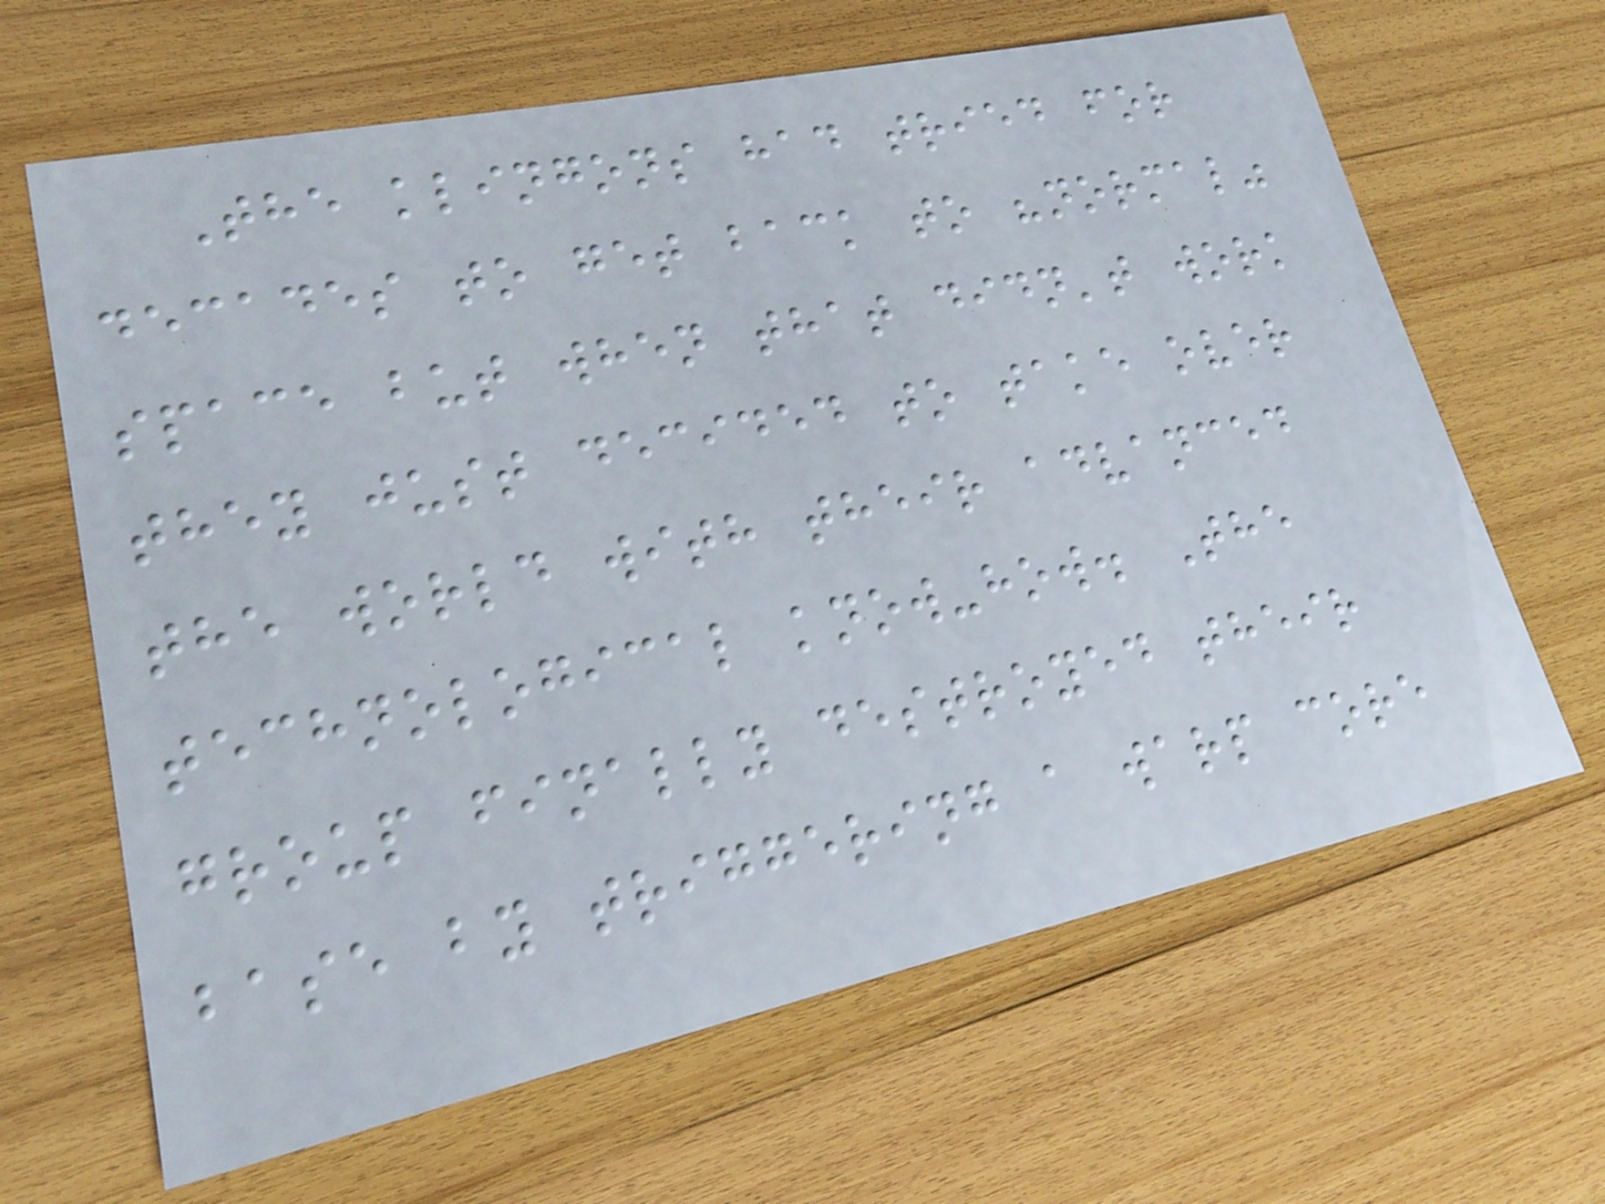The klingons had tried for
decades to get back to "normal"
space but when that didn't work
they just decided to take over
the world with their advanced
technological know-how. The
group finally destroyed their
base by triggering a warp core
